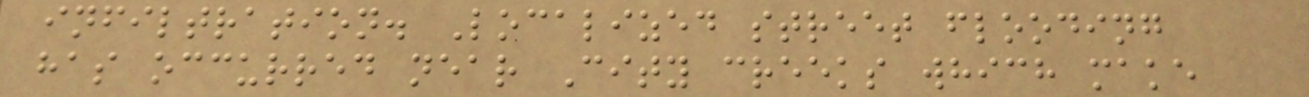infiltration. Localized street flooding
has occurred near City creeks which make
